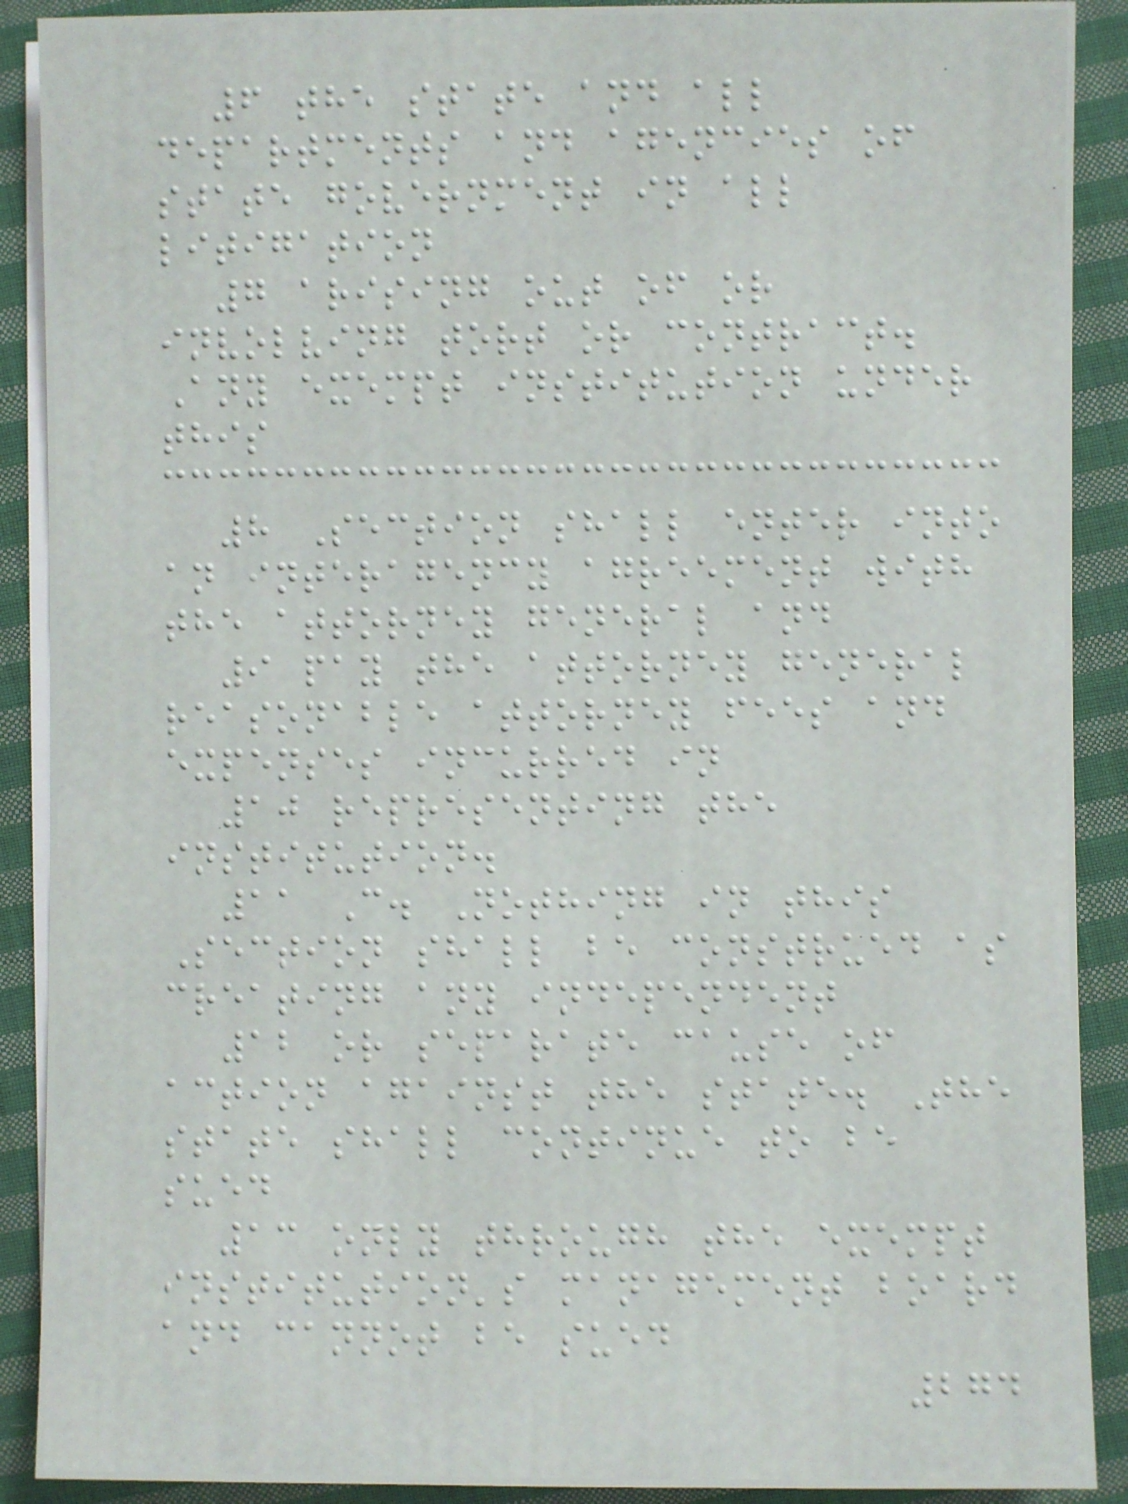6 the state and all
departments and agencies of
state government in all
litigation
7 arising out of or
involving tort or contract.
Any exempt institution under
this
8 Section shall enter into
an interagency agreement with
the attorney general and
9 pay the attorney general
reasonable attorney fees and
expenses incurred in
10 representing the
institution.
11 C. Nothing in this
Section shall be construed as
creating any independent
12 or separate cause of
action against the state. The
state shall continue to be
sued
13 only through the exempt
institution's management board
and cannot be sued
274
